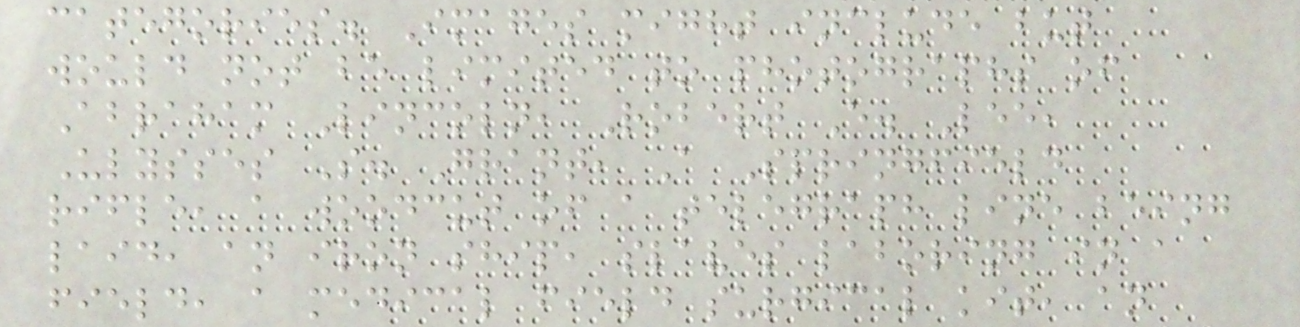categories. Images might include but
would not be limited to photographs of
Abraham Lincoln, Robert E. Lee,
Ulysses S. Grant, A Springfield
rifle, a woodcut of a telegraph line being
laid, an iron ship, slaves laboring in a
field, a medical field surgical kit, an
